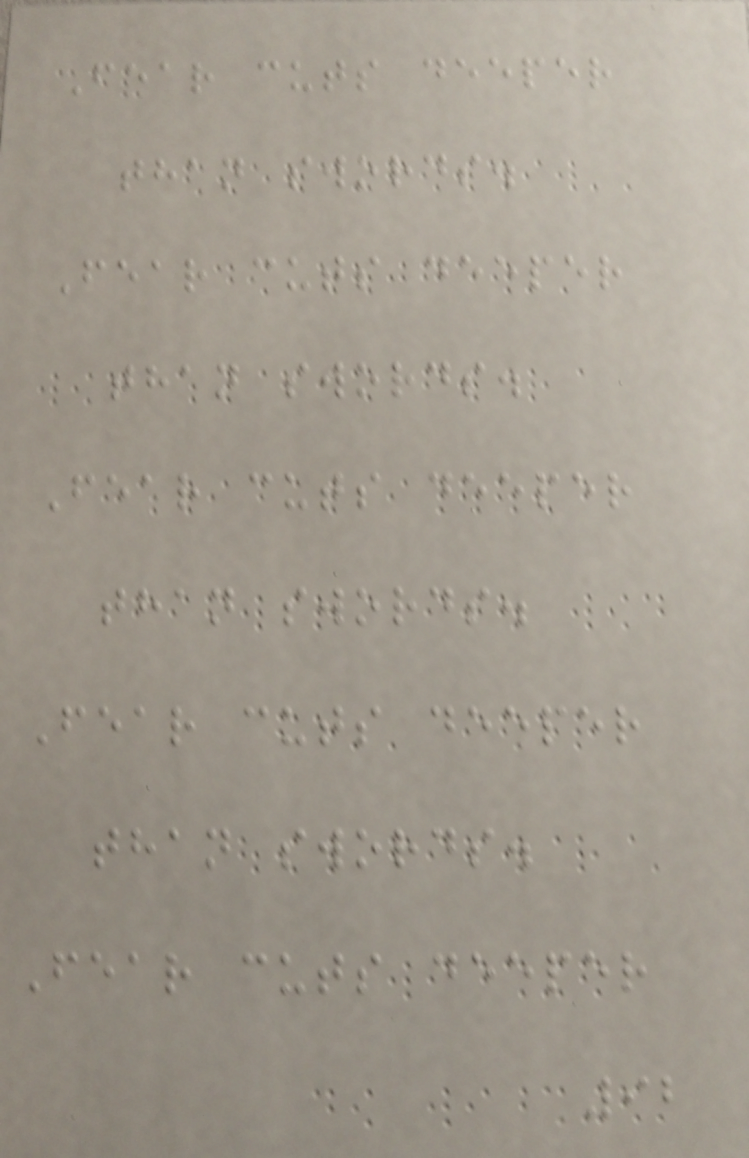Fear cuts deeper
than swords.
Fear cuts deeper
than swords.
Fear cuts deeper
than swords.
Fear cuts deeper
than swords.
Fear cuts deeper
92
